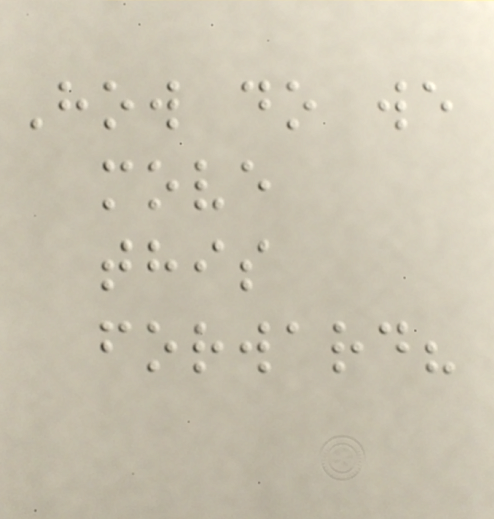How do we
move
this
forward?
